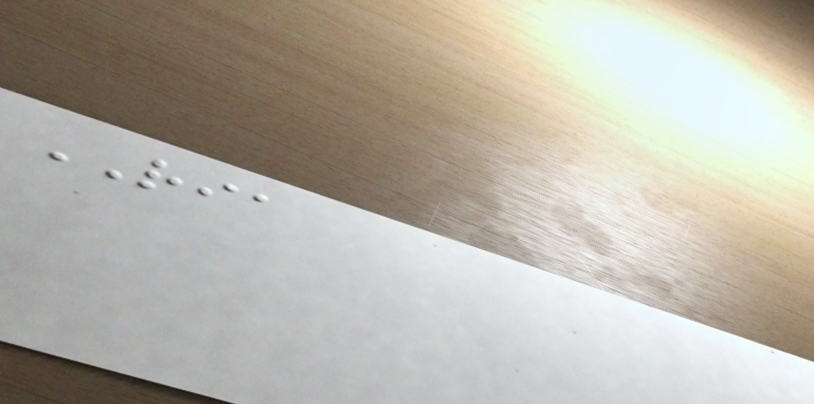RIA
